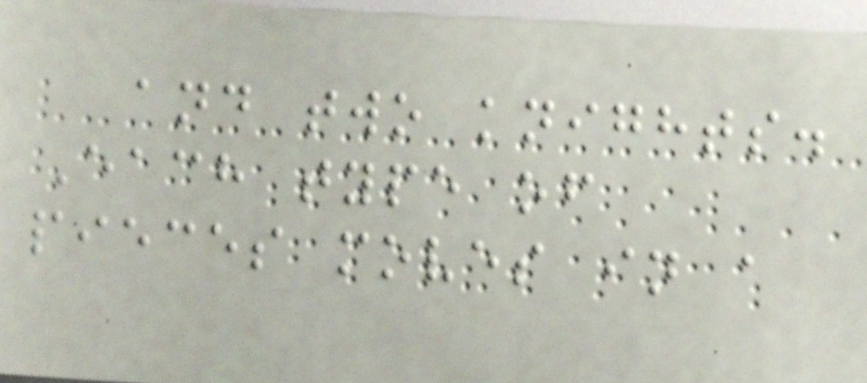and two knights.
Each type of
pieces moves in a
